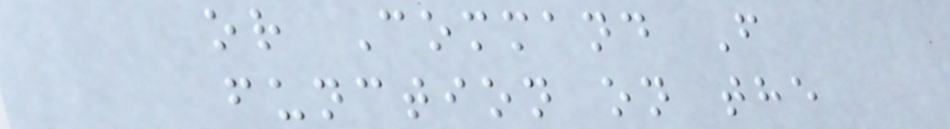or Command F
function on the
